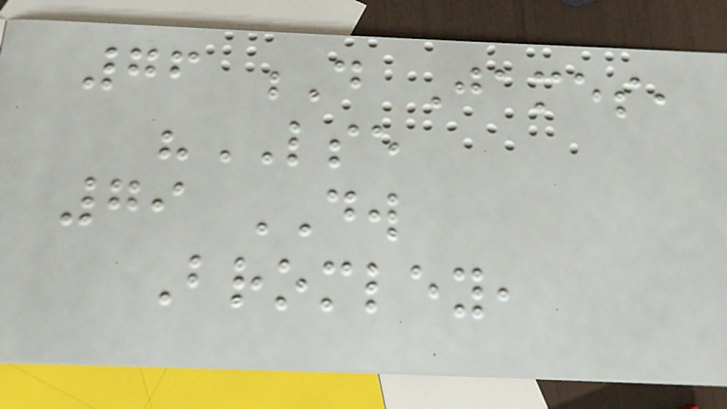76 D James,
"LSE
79 DW
Bromley,
